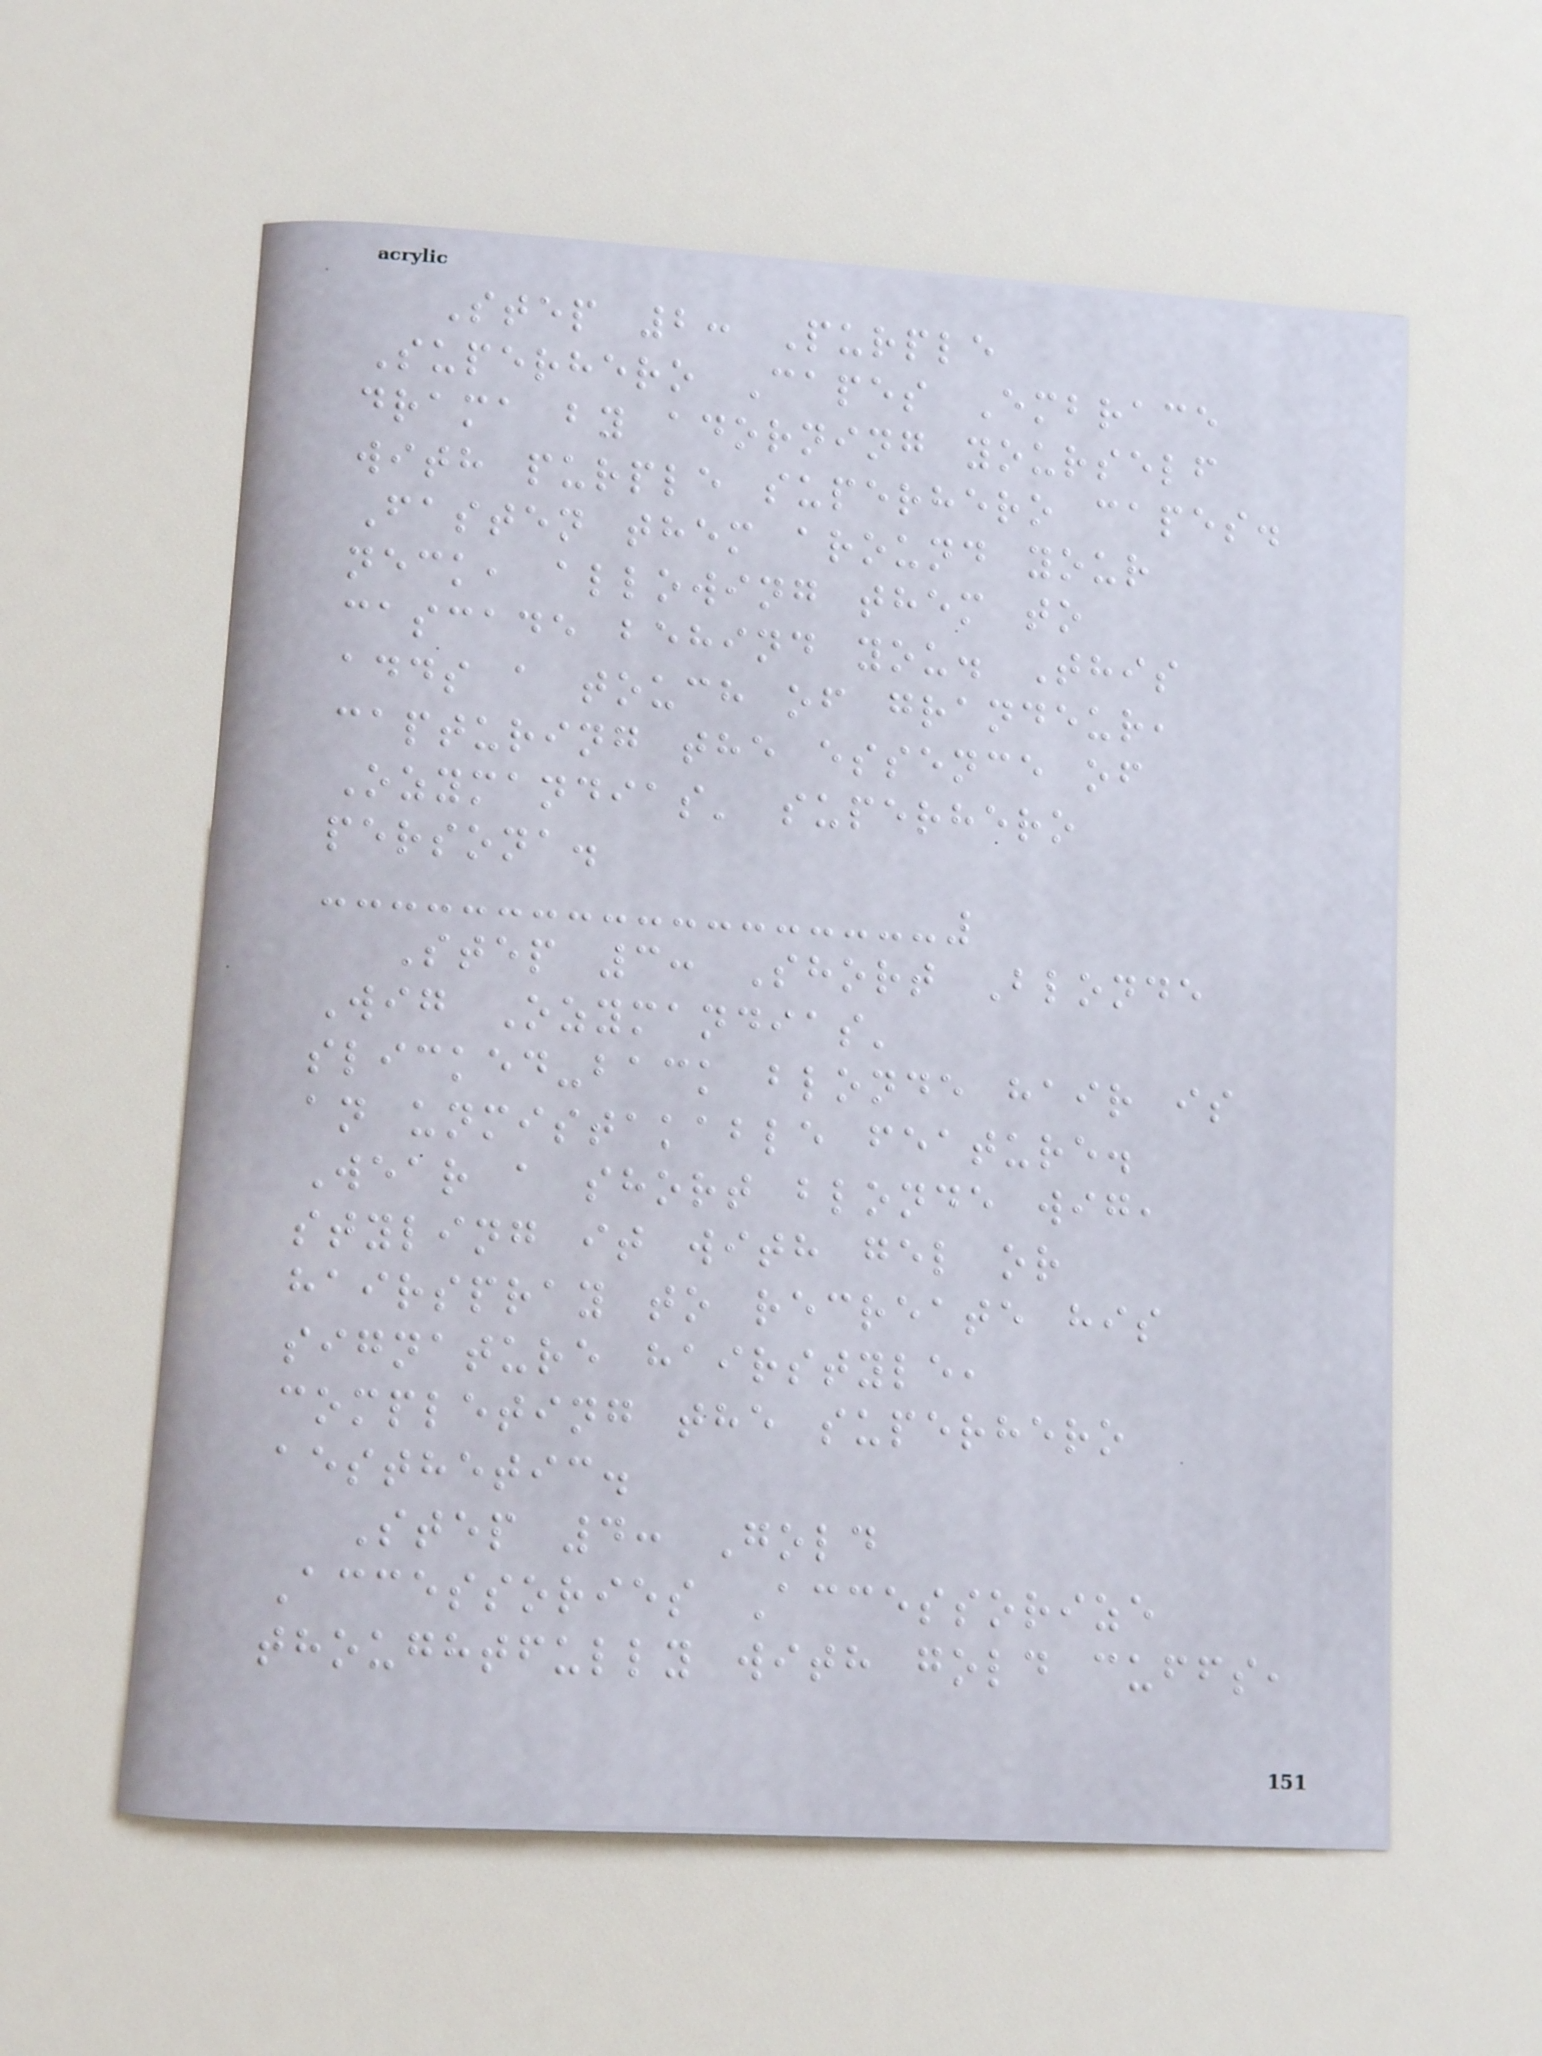Step 2: Purple
Superhero Capes Embrace
drama by adorning yourself
with purple superhero capes.
Fasten them around your
neck, allowing them to
cascade behind you. This
adds a touch of grandeur,
capturing the essence of
Ozymandias' superhero
persona.
Step 3: Short Blonde
Wig Ozymandias'
slicked-back blonde hair is
an unmistakable feature.
Wear a short blonde wig,
styling it with gel or
hairspray to recreate his
signature hairstyle,
completing the superhero
aesthetic.
Step 4: Gold
Accessories Accessorize
thoughtfully with gold cuffs,
